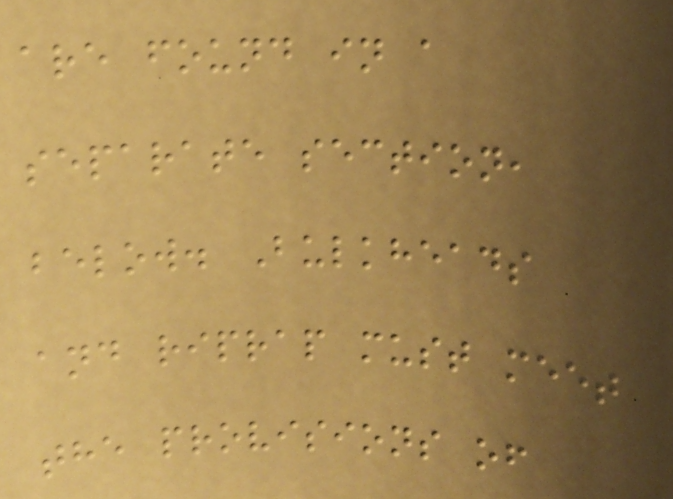are found in a
separate section,
below. Bulkheads
and riprap must meet
the provisions of
